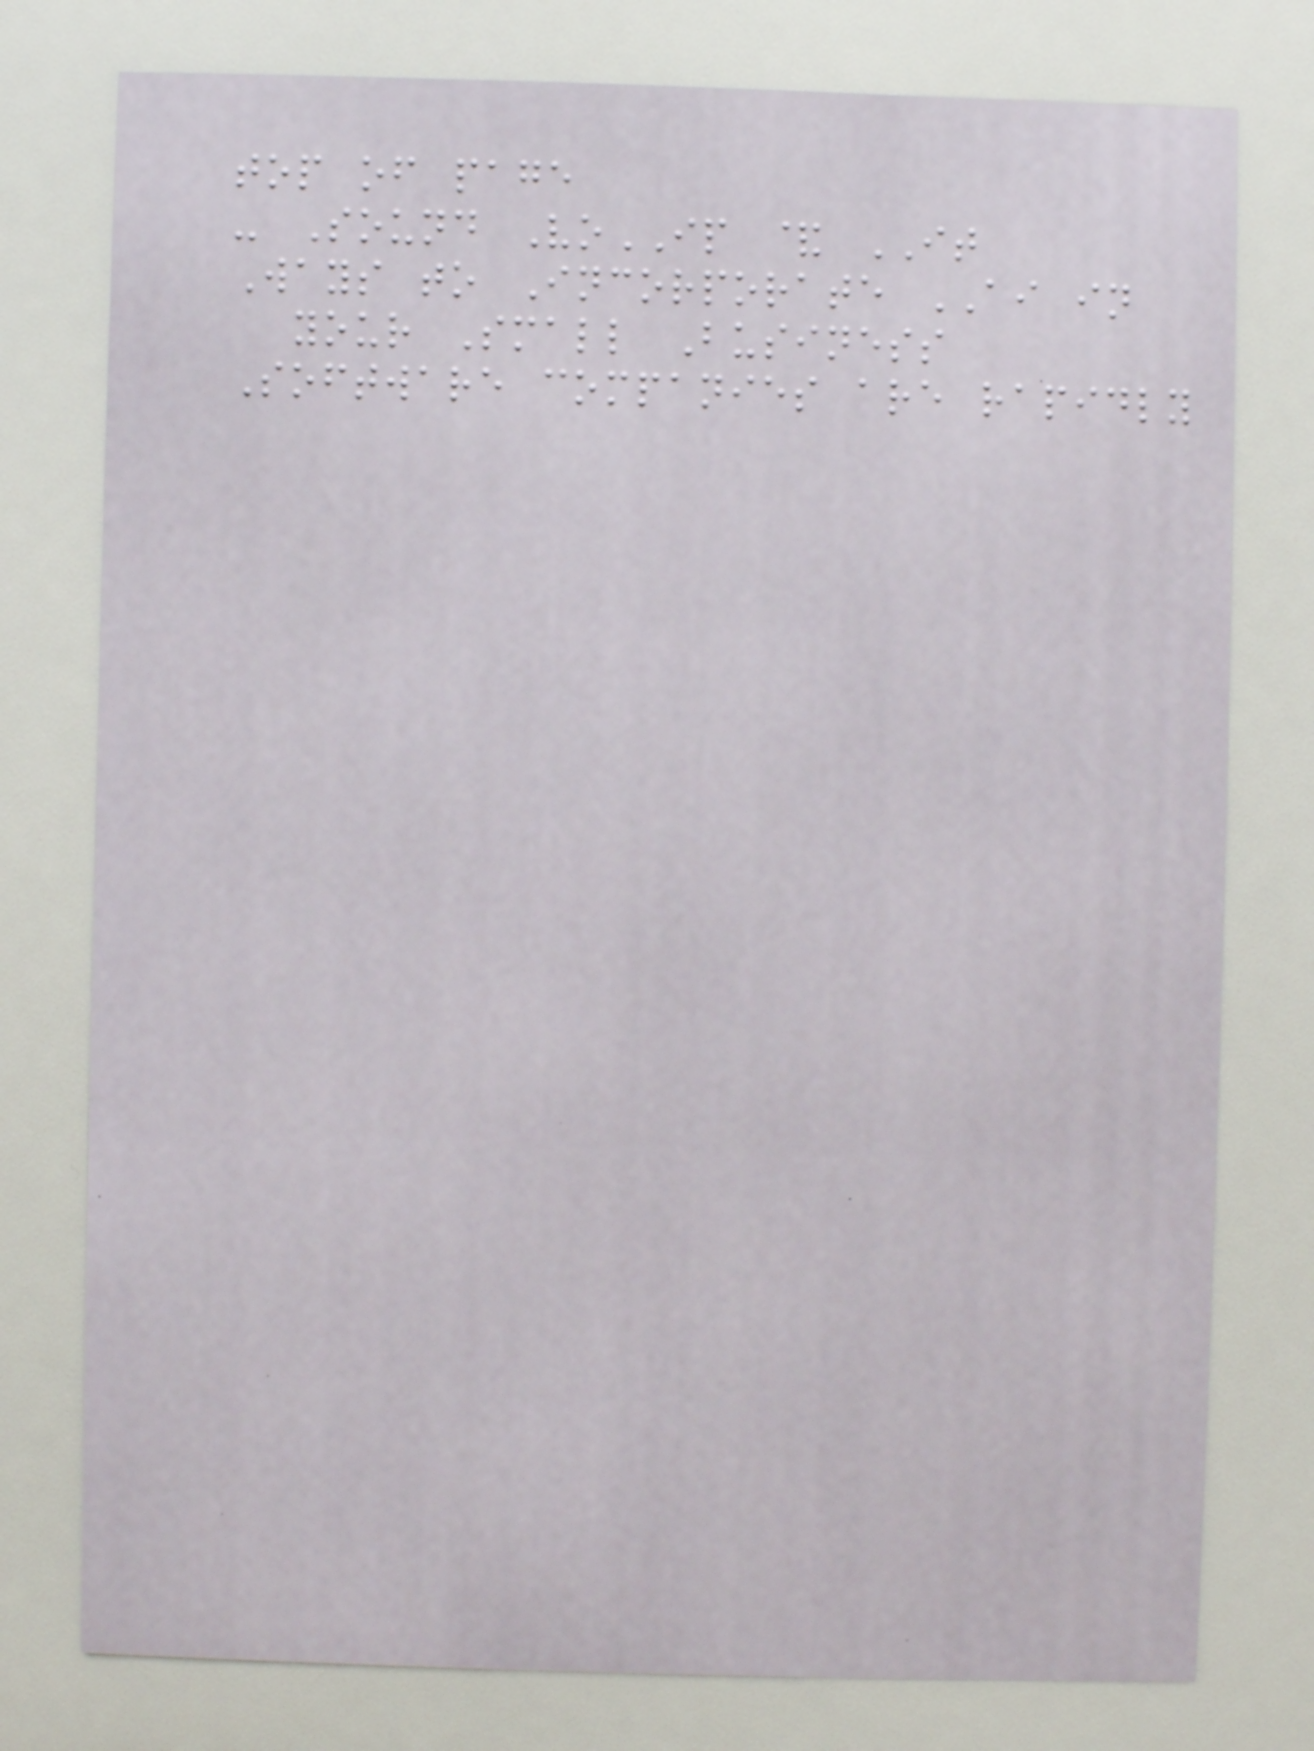top of page
- Sound VoIP & IT
Ways to Incorporate AI in
your Small Business
Software companies are rapidly
